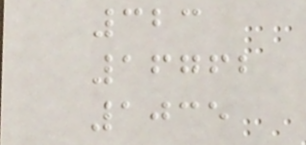323
16762
1035
